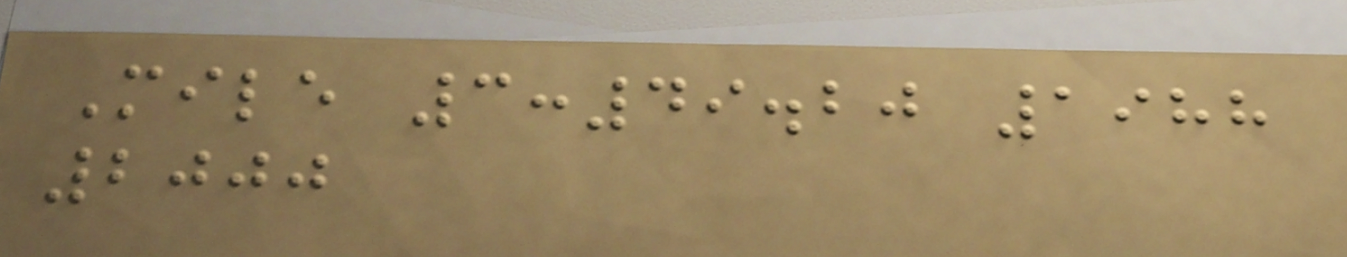Mile 3:49.20 1988
2000
